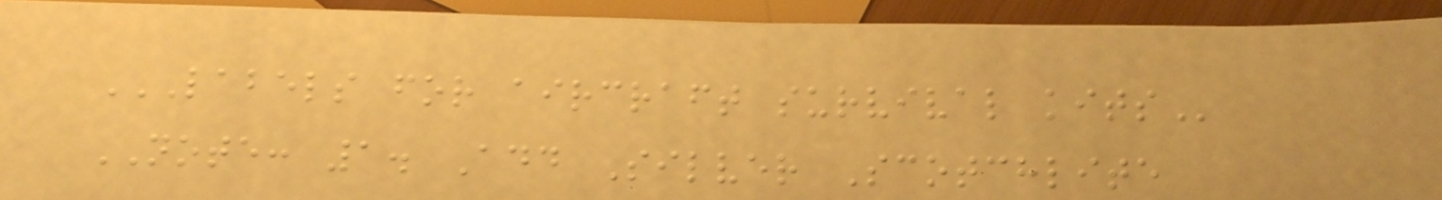LABELS FOR AIRCRAFT SURVIVAL KITS
NOTE: 1. Add Silver Scotchlite
